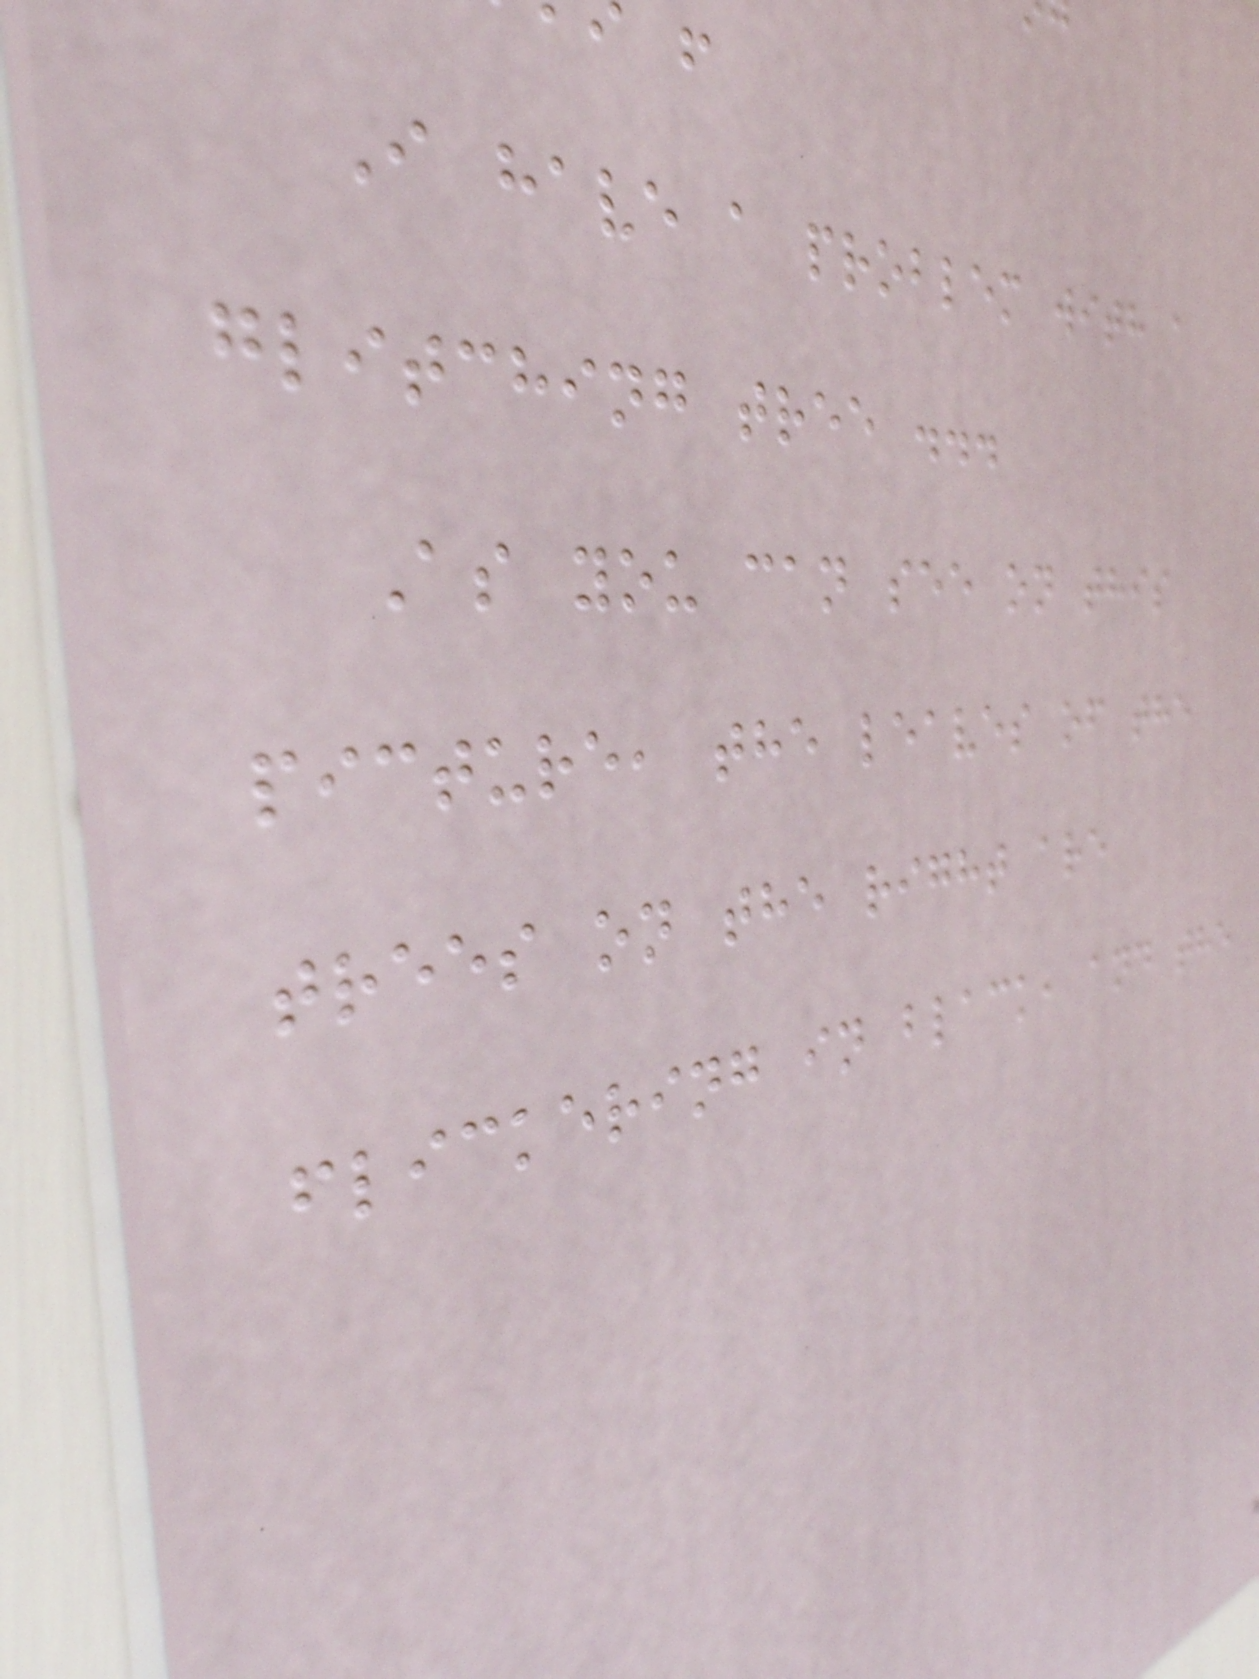I have a problem with a
glitching tree ...
As you can see on this
picture, the leaves of the
trees on the right are
flickering in black, and the
